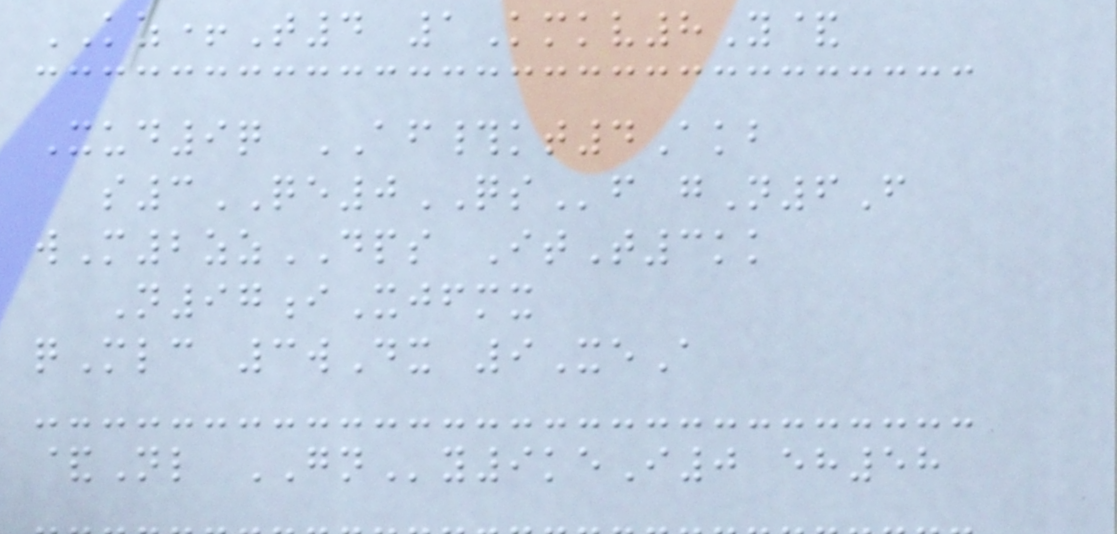KZ+T4 1Kmkv8Y&
Xud9q AF#kt4Akb
s3QE0QSf gN6F
wM2zzDPS ItT3kk
N97iXjfmx
qMlc 3wDx 9XeA
&Nl GNy9keI0 eh58
